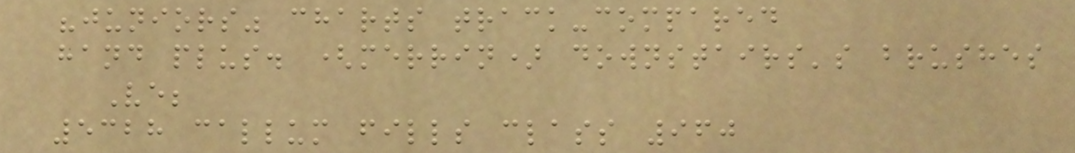"juniors" charts track-compared
hand plus. (merrin) downstairs's brushes
Ve;
5328 callum fills class 960
